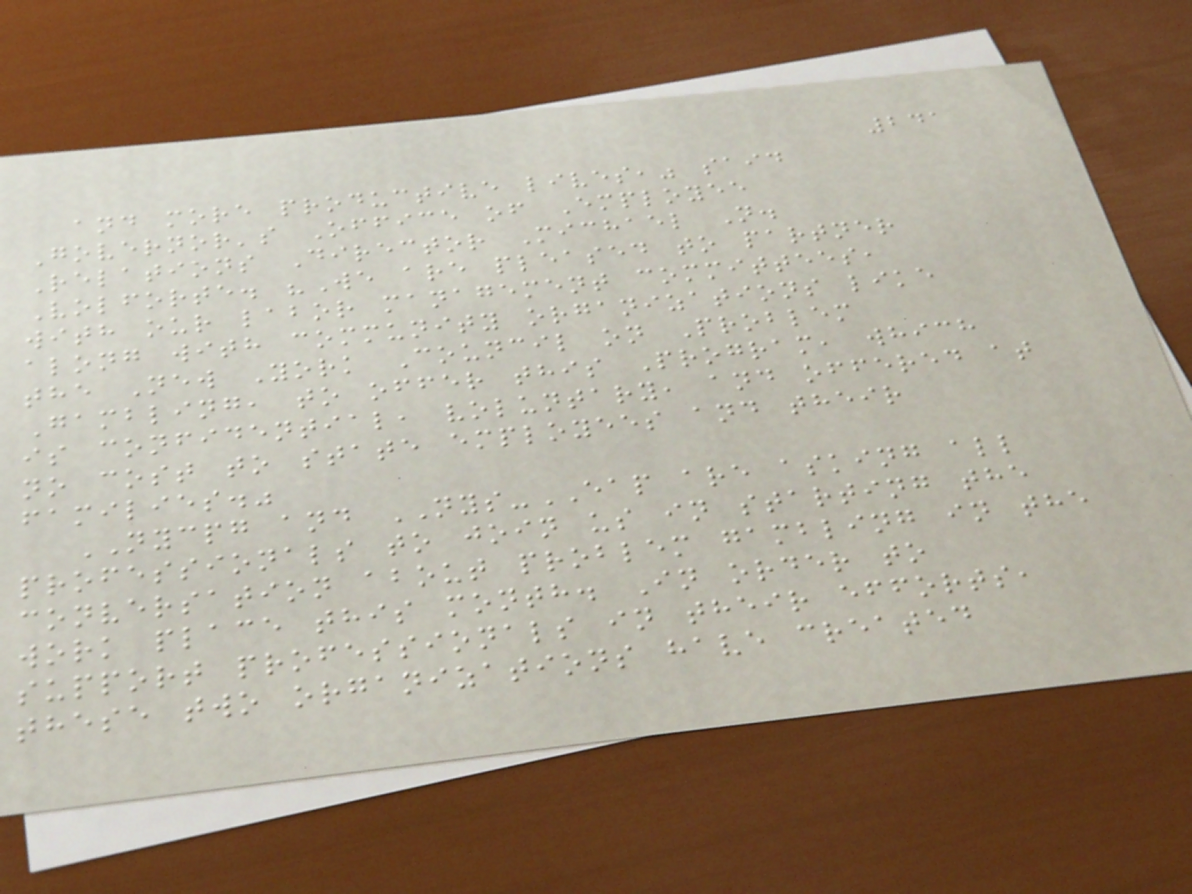241
and more productive lives," said
Governor's Office of Employee
Relations Director Michael N.
Volforte. "We are pleased to partner
with our labor management committees,
along with community organizations like
the New York Council on Problem
Gambling, to offer this Program, which
is confidential, voluntary, and offered at
no cost to state employees and their
families."
NYCPG and NYS-EAP are asking all
professionals to join us in starting the
conversation about problem gambling in the
work place this month. In order to
support professionals in their efforts,
these two organizations have created
